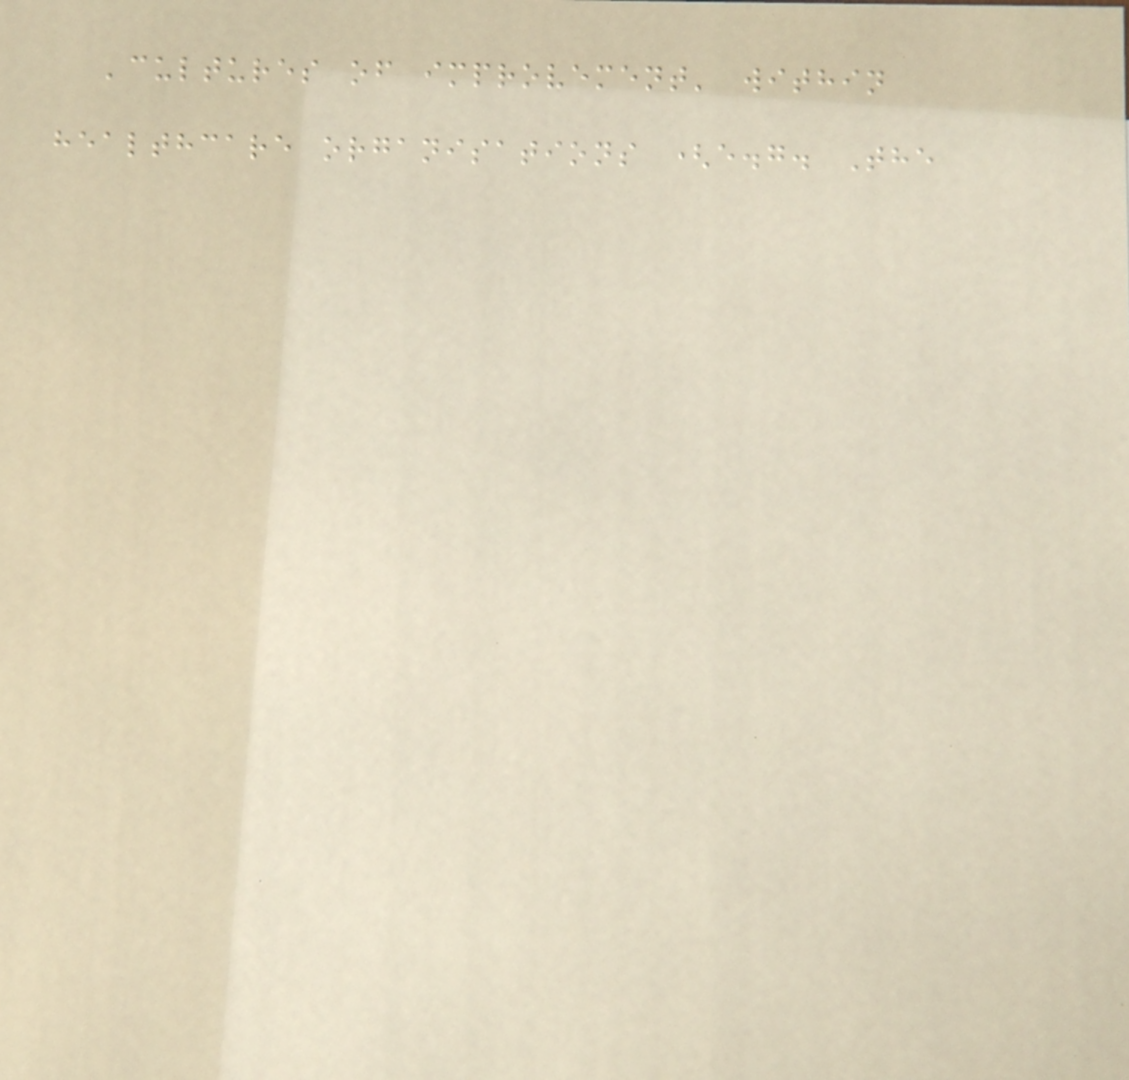'cultures of improvement' within
healthcare organisations (e.g. The
